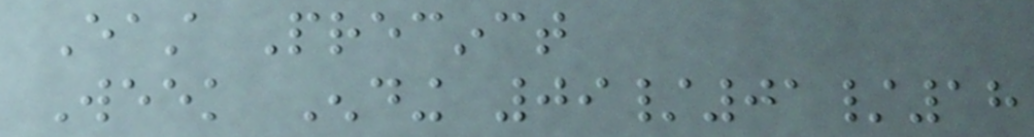East Precinct
Week Ending 09/01/18
